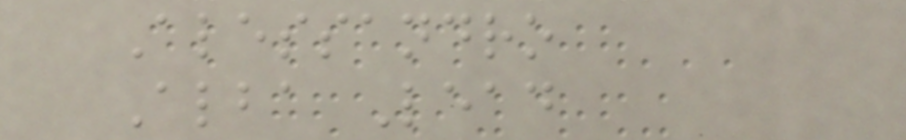Alessandro
Alba Lead
